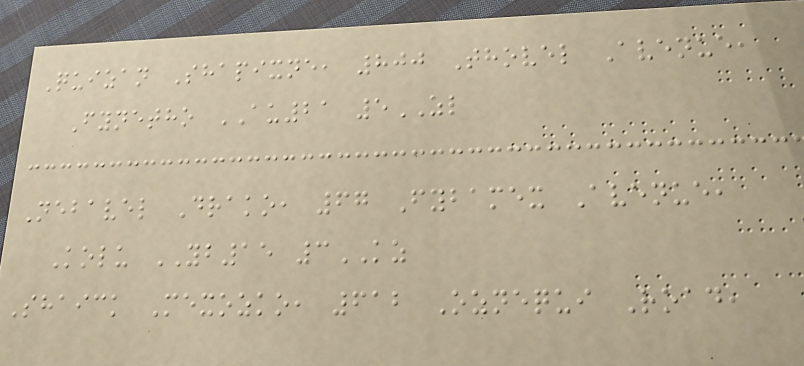Quizan Shapixne, 800 Thovel Avenue,
Fynetho AU21 5ZL
Nebavel Drako, 67 Fybamex Avenue,
Kolu YB15 3KZ
Shaick Mexozko, 612 Oznequi Road,
